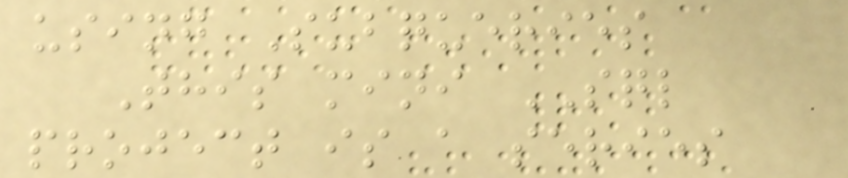using Subqueries
This mini SQL
project is a series
